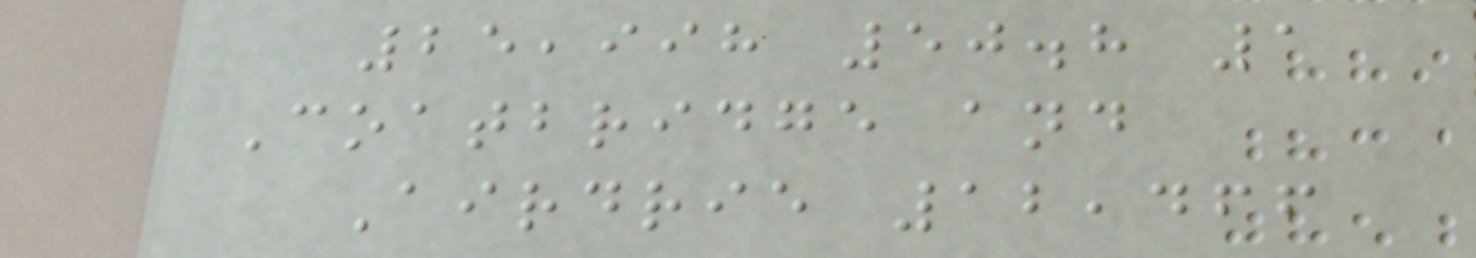25,998 50.8 1
Coatbridge and
Airdrie 12,466
